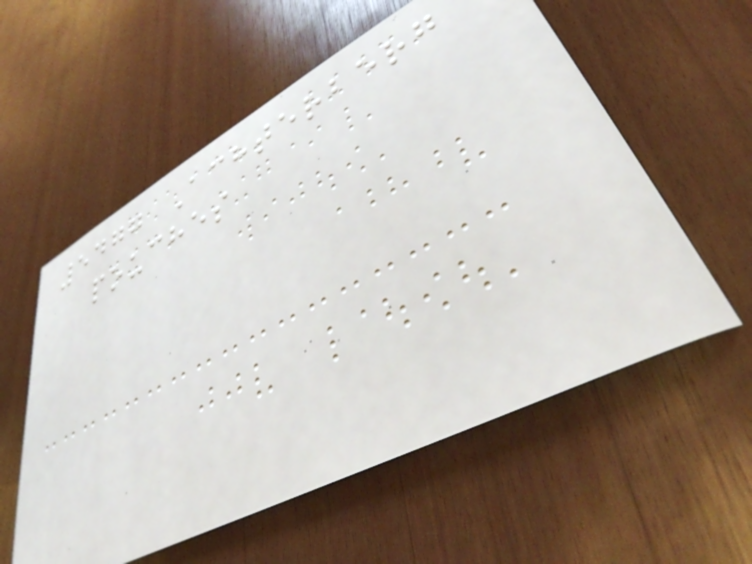5477 Achterberg
pouches
